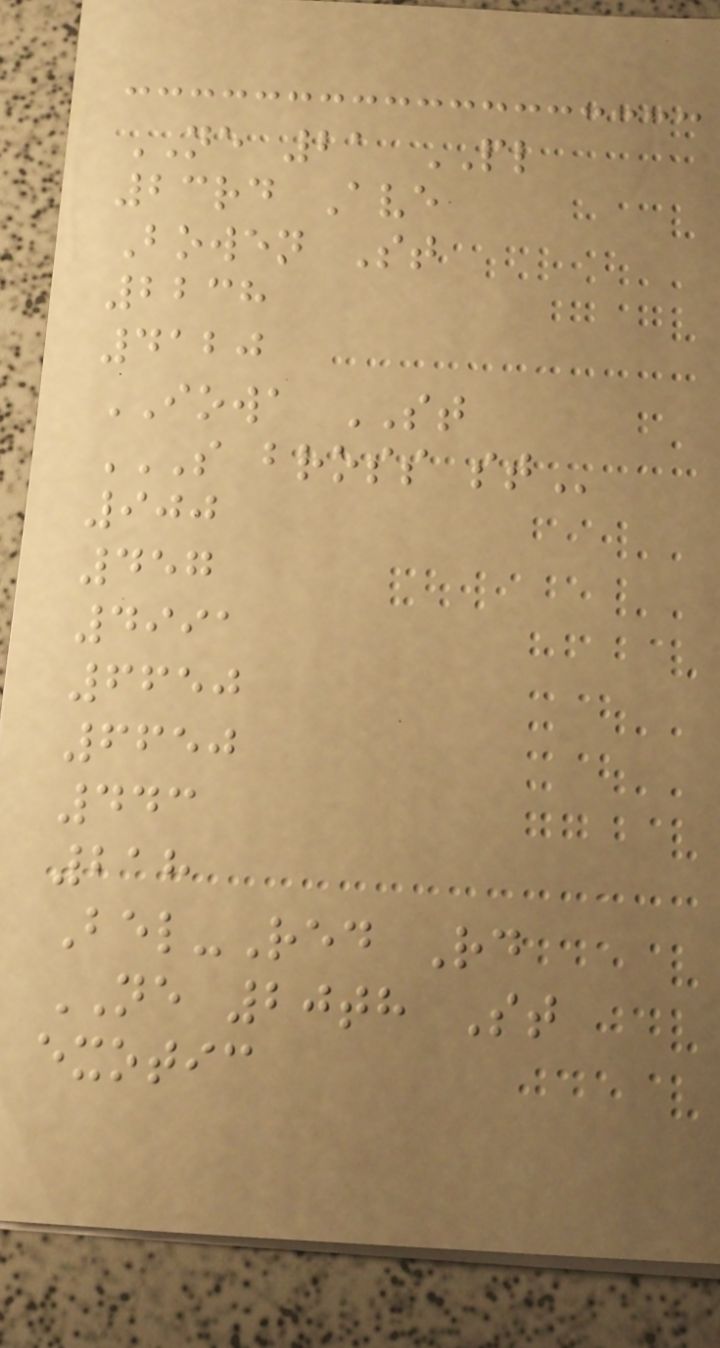NE 21 PL
23rd Ave
Bowen St
2238
4120
IOWA ST
S BROSS ST
900
457
4991
6650
6650
443
218
Bel-Red Rd
NE 20th St
exotic
